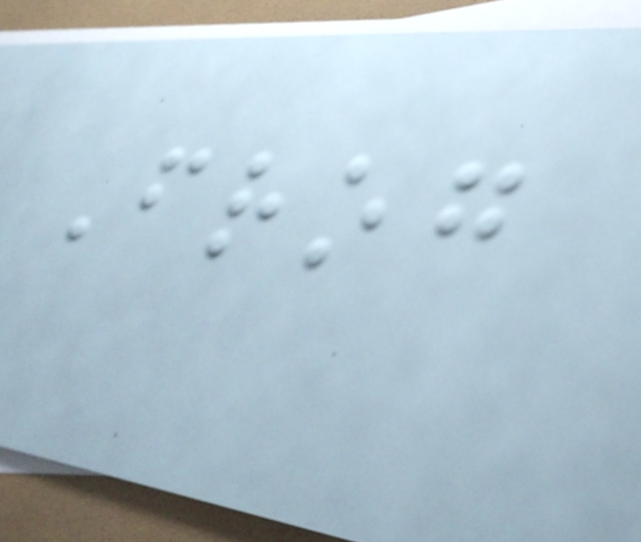Frog
